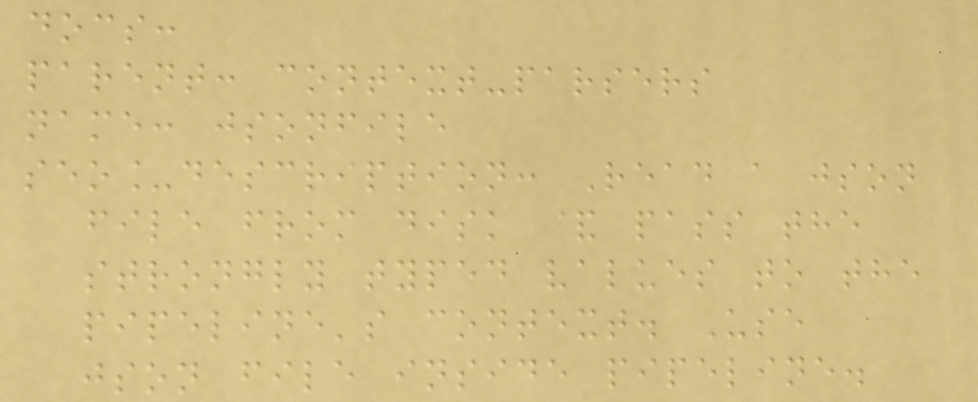docs:
parent: context-parsers
name: jsonfile
seo_description: Read a json
file from disk & pass the
strongly typed values to the
pipeline's context. Use
json file inside pipeline.
